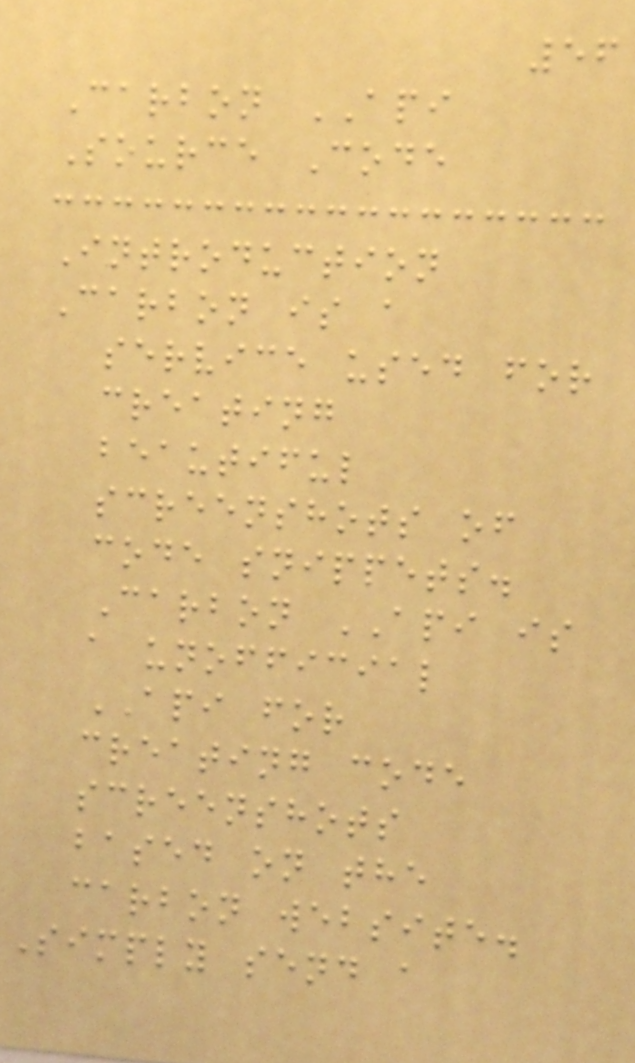56
Carbon API
Source Code
Introduction
Carbon is a
service used for
creating
beautiful
screenshots of
code snippets.
Carbon API is
a unofficial
API for
creating code
screenshots
based on the
carbon website.
Simply send a
